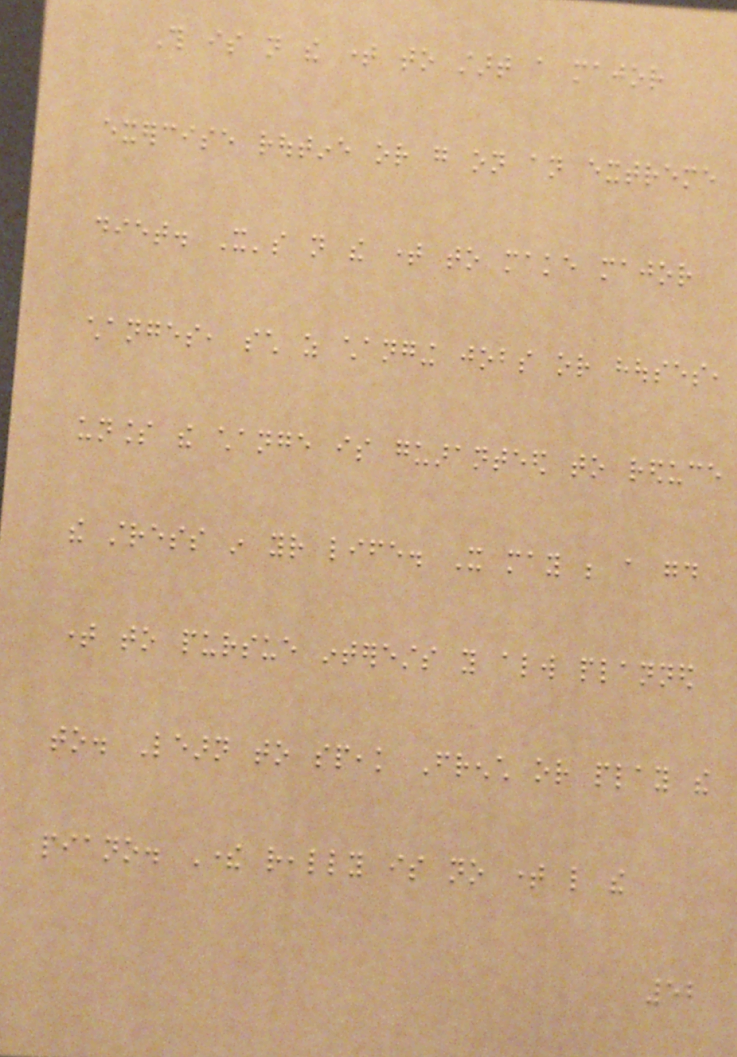This is not the time to start a major
exercise routine or go on an extreme
diet. It's not the time to make major
changes, such as changing jobs or houses,
unless the change is guaranteed to reduce
the stress in your life. It may be a good
time to pursue interests you always planned
to. Learn to speak French or play the
piano. There really is no time like the
52
